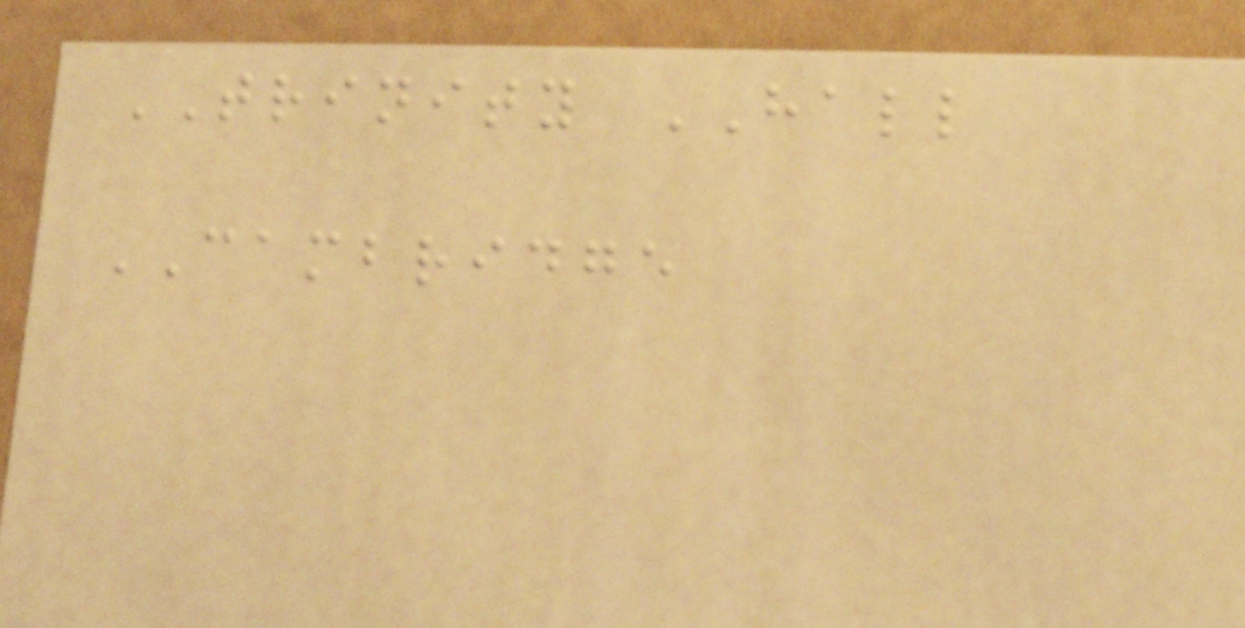TRINITY HALL
CAMBRIDGE
